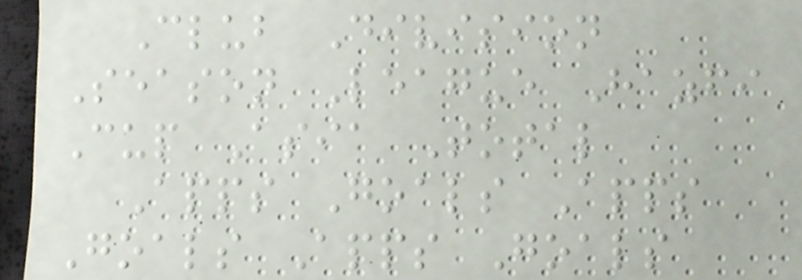Club Division
Season League Hazfi
Cup Asia Total
Apps Goals Apps
Goals Apps Goals
